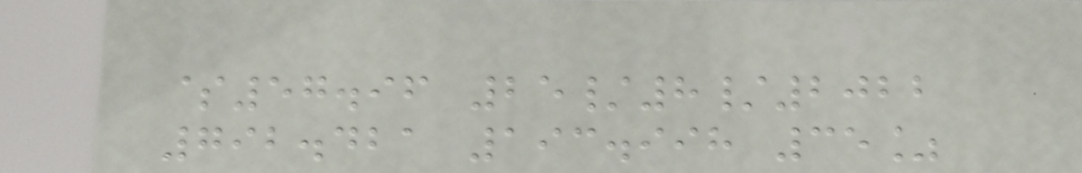$57.96 25/8/2022
792.421 193.998 35%
